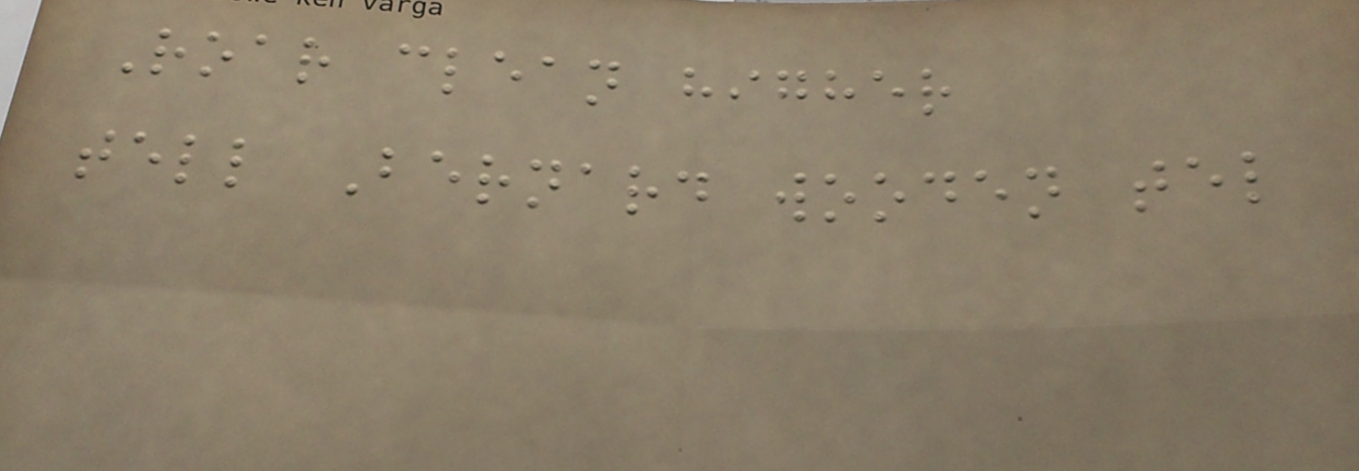Roar clean higher
tell Bernard wooden tel
